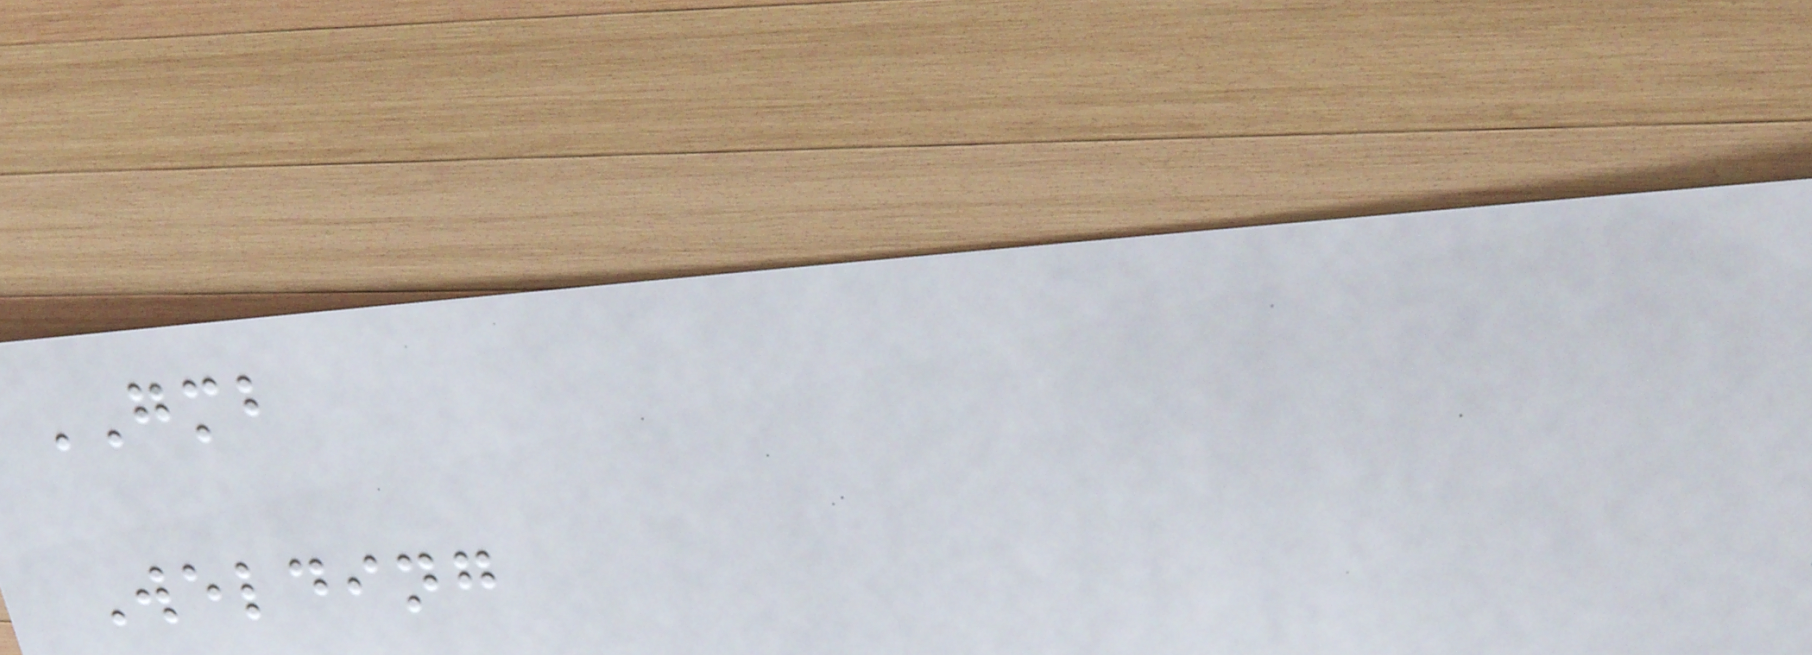GMB
Welding
